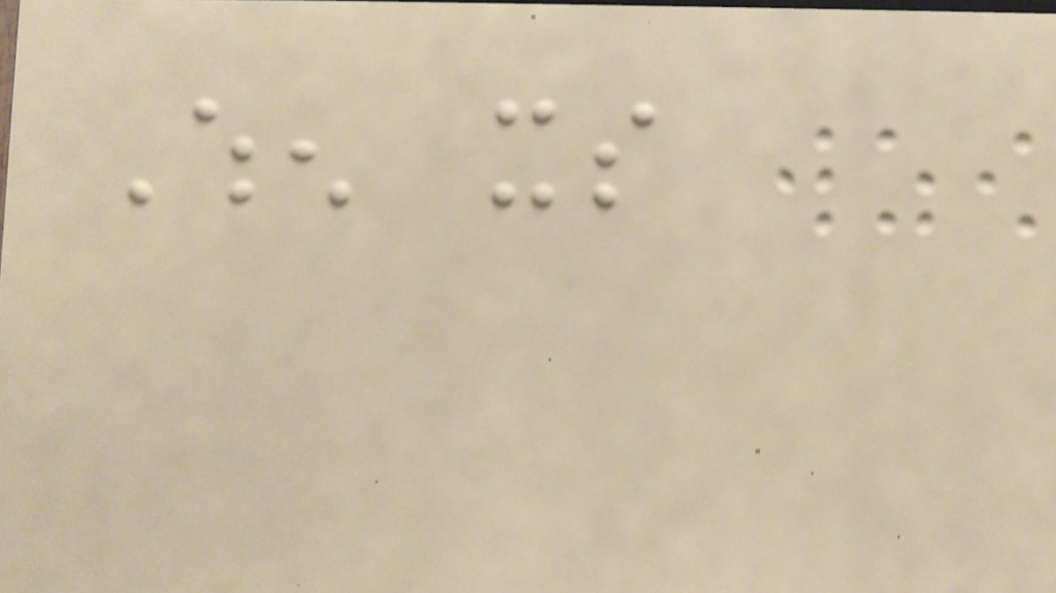When its
